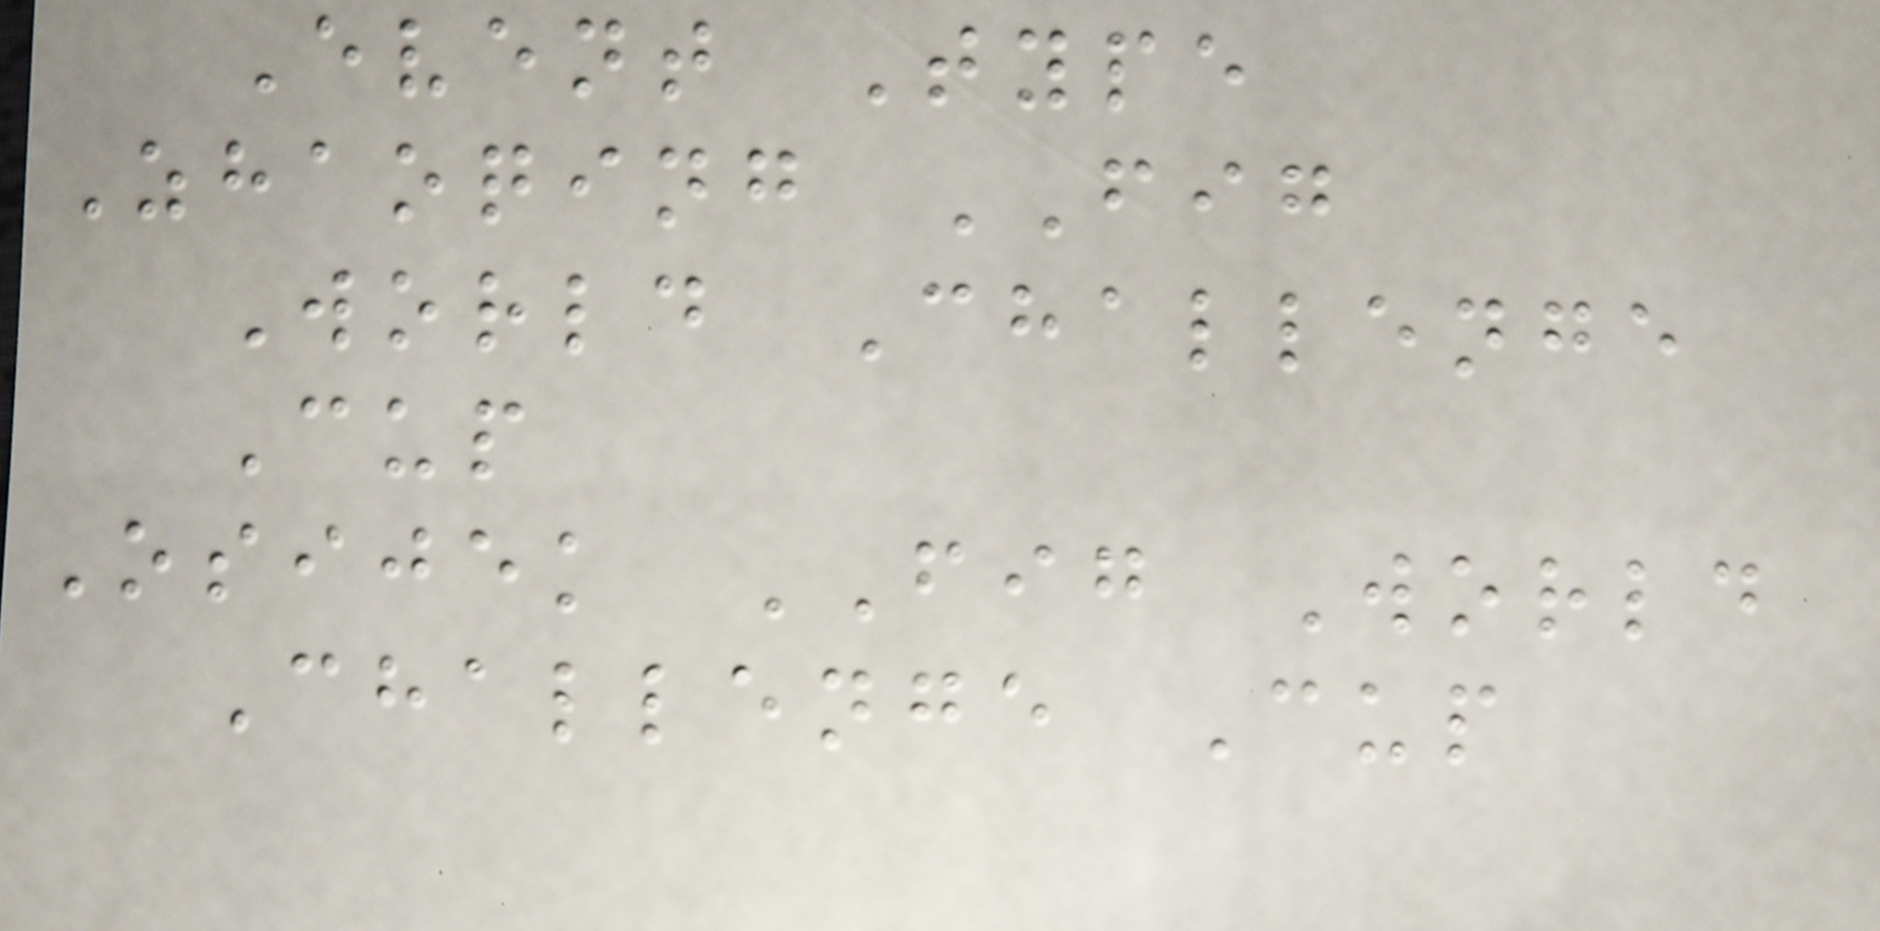Event Type
Zhaoqing FIG
World Challenge
Cup
Osijek FIG World
Challenge Cup
